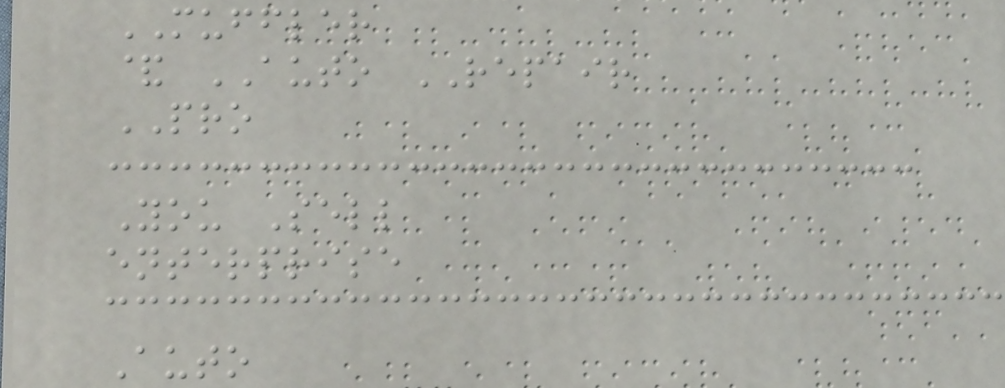MUFFLER
& AUTO REPAIR
PRO
You Sell
enterprise
Auto
